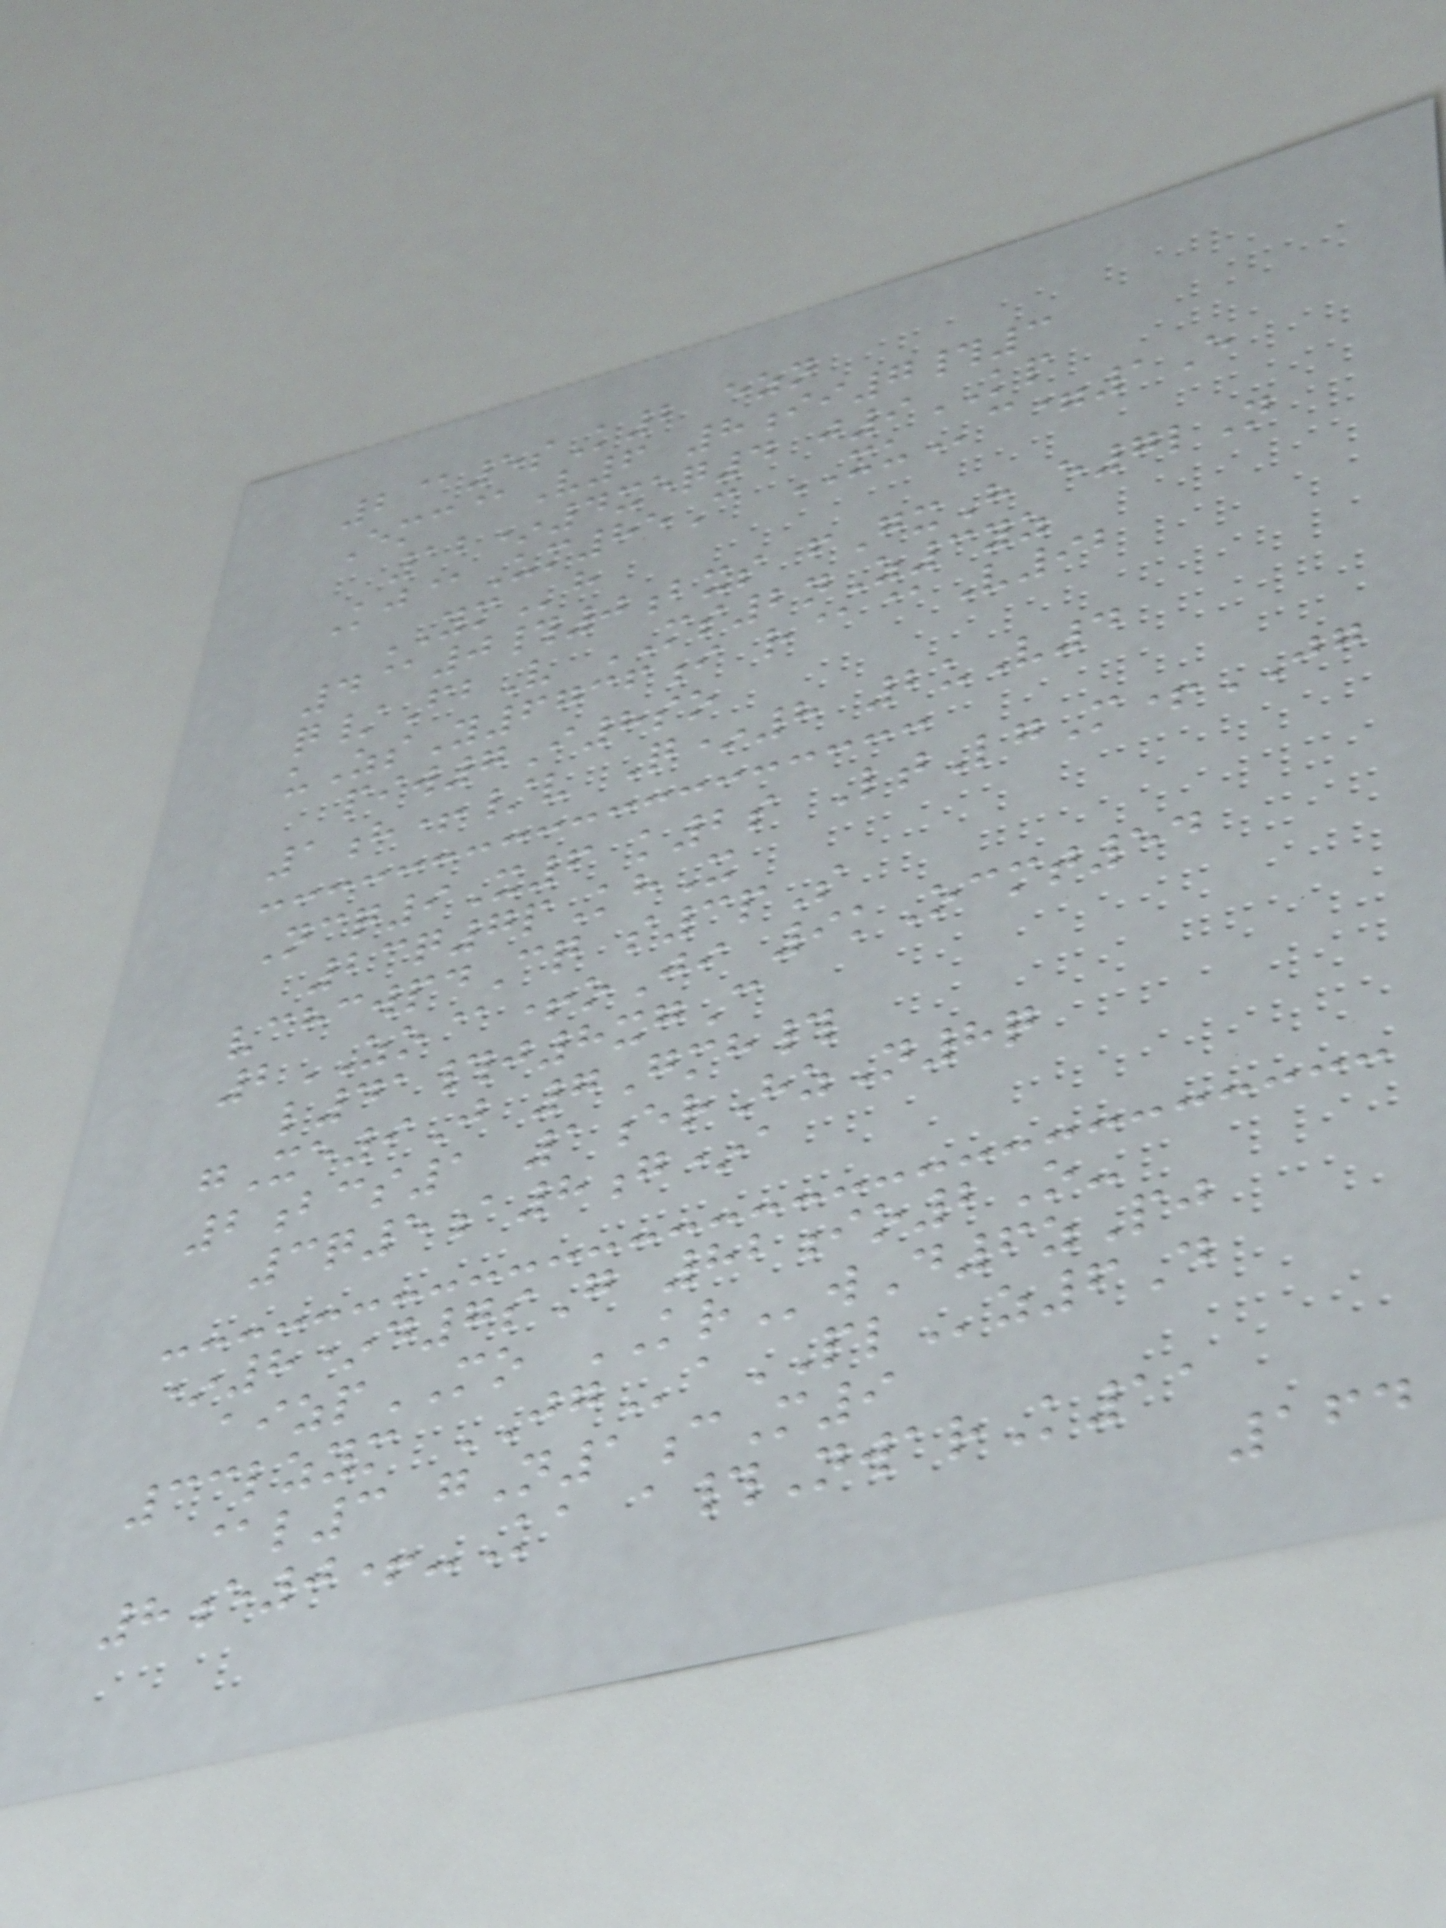2@5sK2 ezn
Emc@V6 8ii7#3
12*4xeq4 j9KP
Kj@Um85C XUc=1E
YMh
4@0#0bxs fGxH e7lN
q/FbV MS2nZ3yz
uZsY6736i r@@V92
piw7I8so
1h+/v Q*8 2uV4
Ncq9X6 k2s LtLgM+JG
23q7pKhX
vchcwpdCq s3pS
2ZO@+oJi 9kOcmt54
l41#j8xgC
gXe9J 7Gmh#
2bcs1 1erHzN8q
3q5a8g*a
*8*d7sG 82io2O-
aizpMO KRwD6zPj
33lzym JGaPLz6D
@l3 gN1cM9
8e0+-Ka a#NwarK11
164
